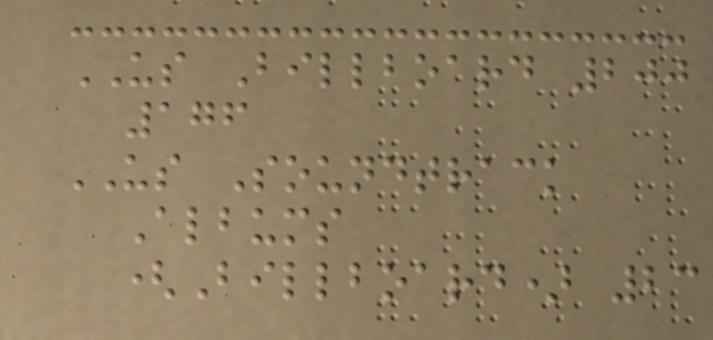US Billboard 200
176
US Soundtrack
Albums
(Billboard) 23
